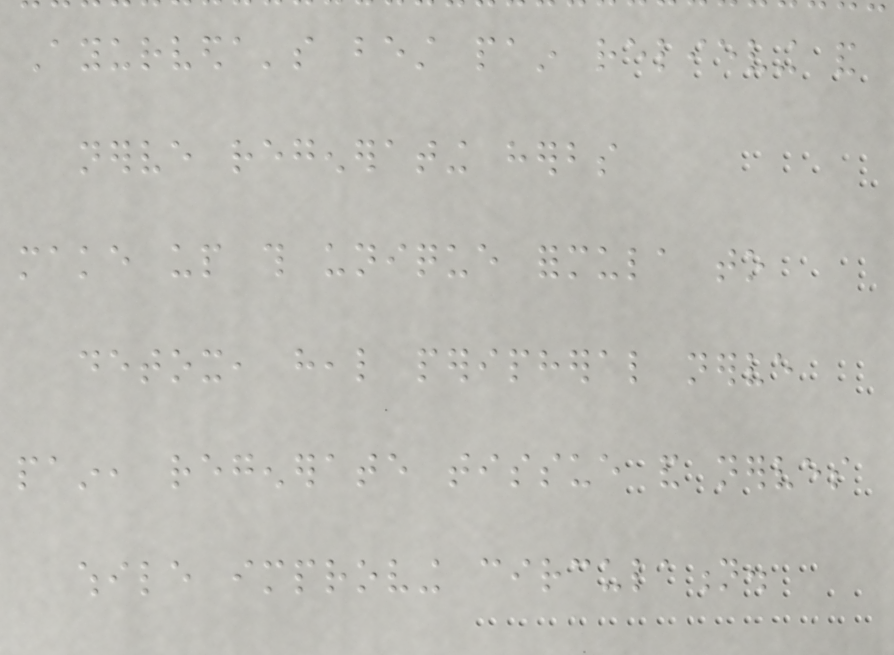Ayurveda's best pain relieving and
nerve regenerating herbs
make up this unique formula to
detox, heal peripheral nerve
pain, regenerate tissue and nerves
while improving circulation.
